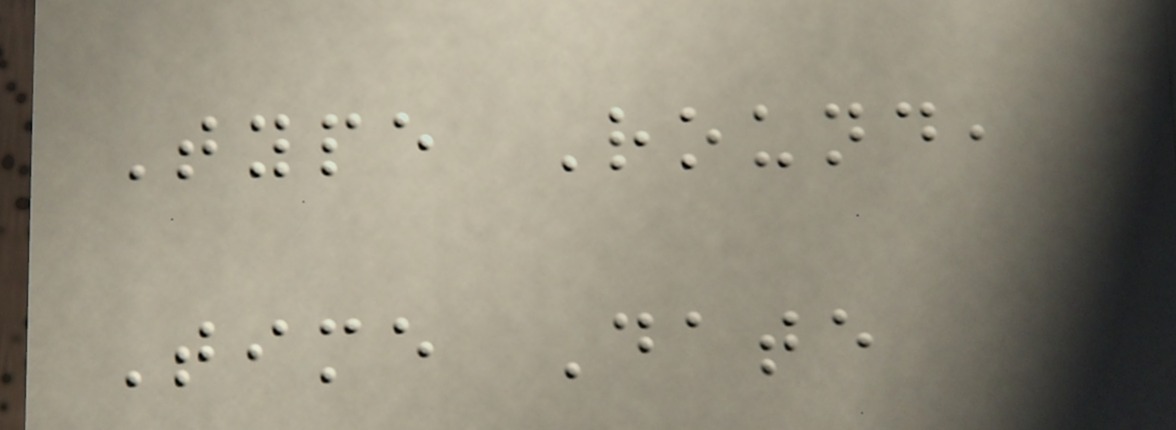Type Round,
Time Date
